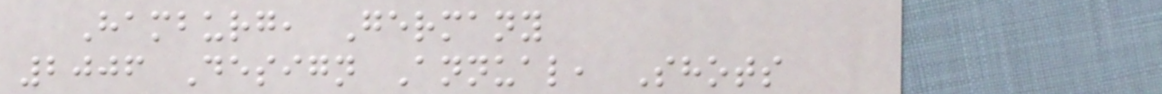Hamburg, Germany
2006 Design Annual, Shots
